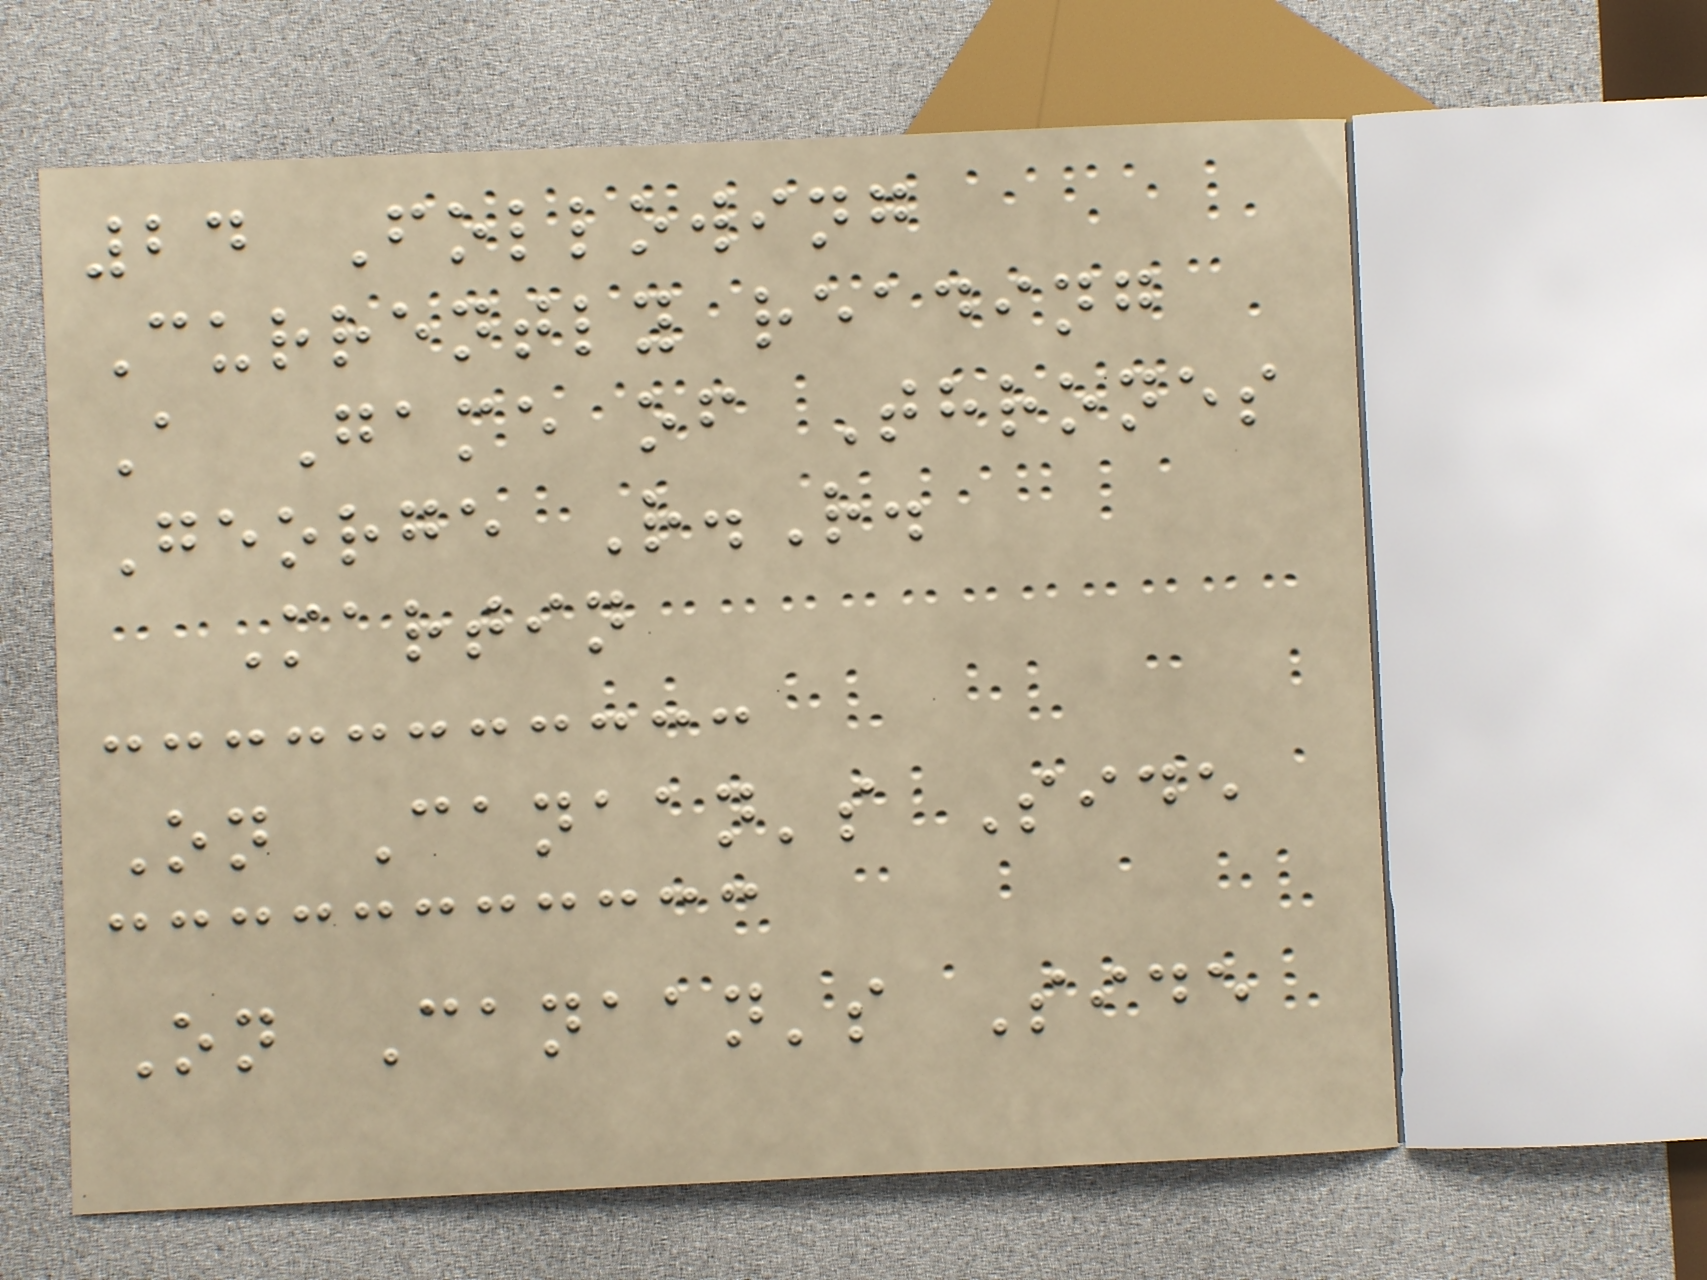24 Following
Currently reading
A Game of Thrones
George R.R.
Martin
On Canaan's Side
On Canaan's Side
